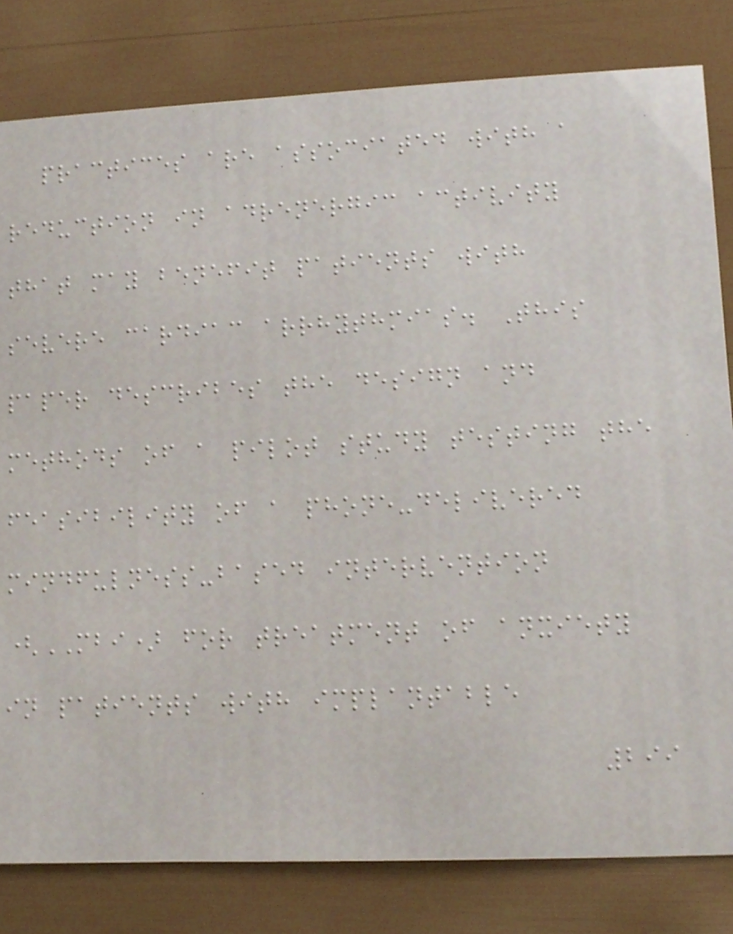practices are associated with a
reduction in adrenergic activity
that may benefit patients with
severe cardiac arrhythmias. This
paper describes the design and
methods of a pilot study testing the
feasibility of a phone-delivered
mindfulness-based intervention
(MBI) for treatment of anxiety
in patients with implantable
299
